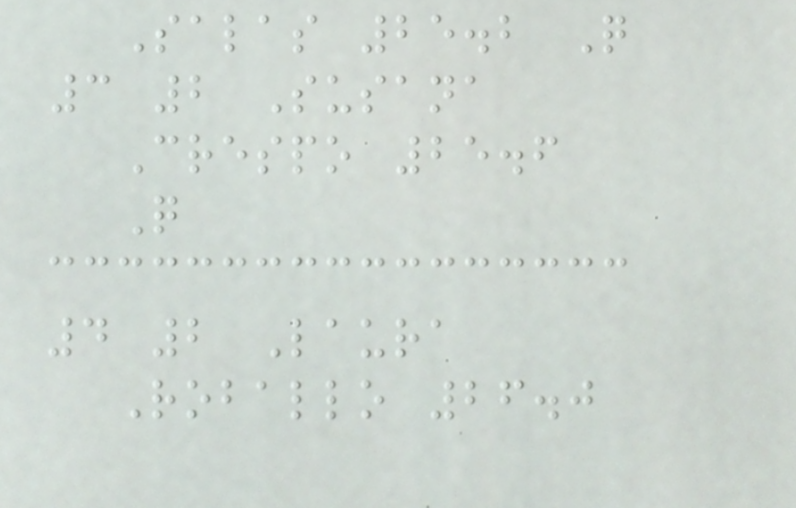Salas 25.2 Q
3 2 Susana
Crespo 25.6
Q
4 2 Laura
Roballo 26.0
